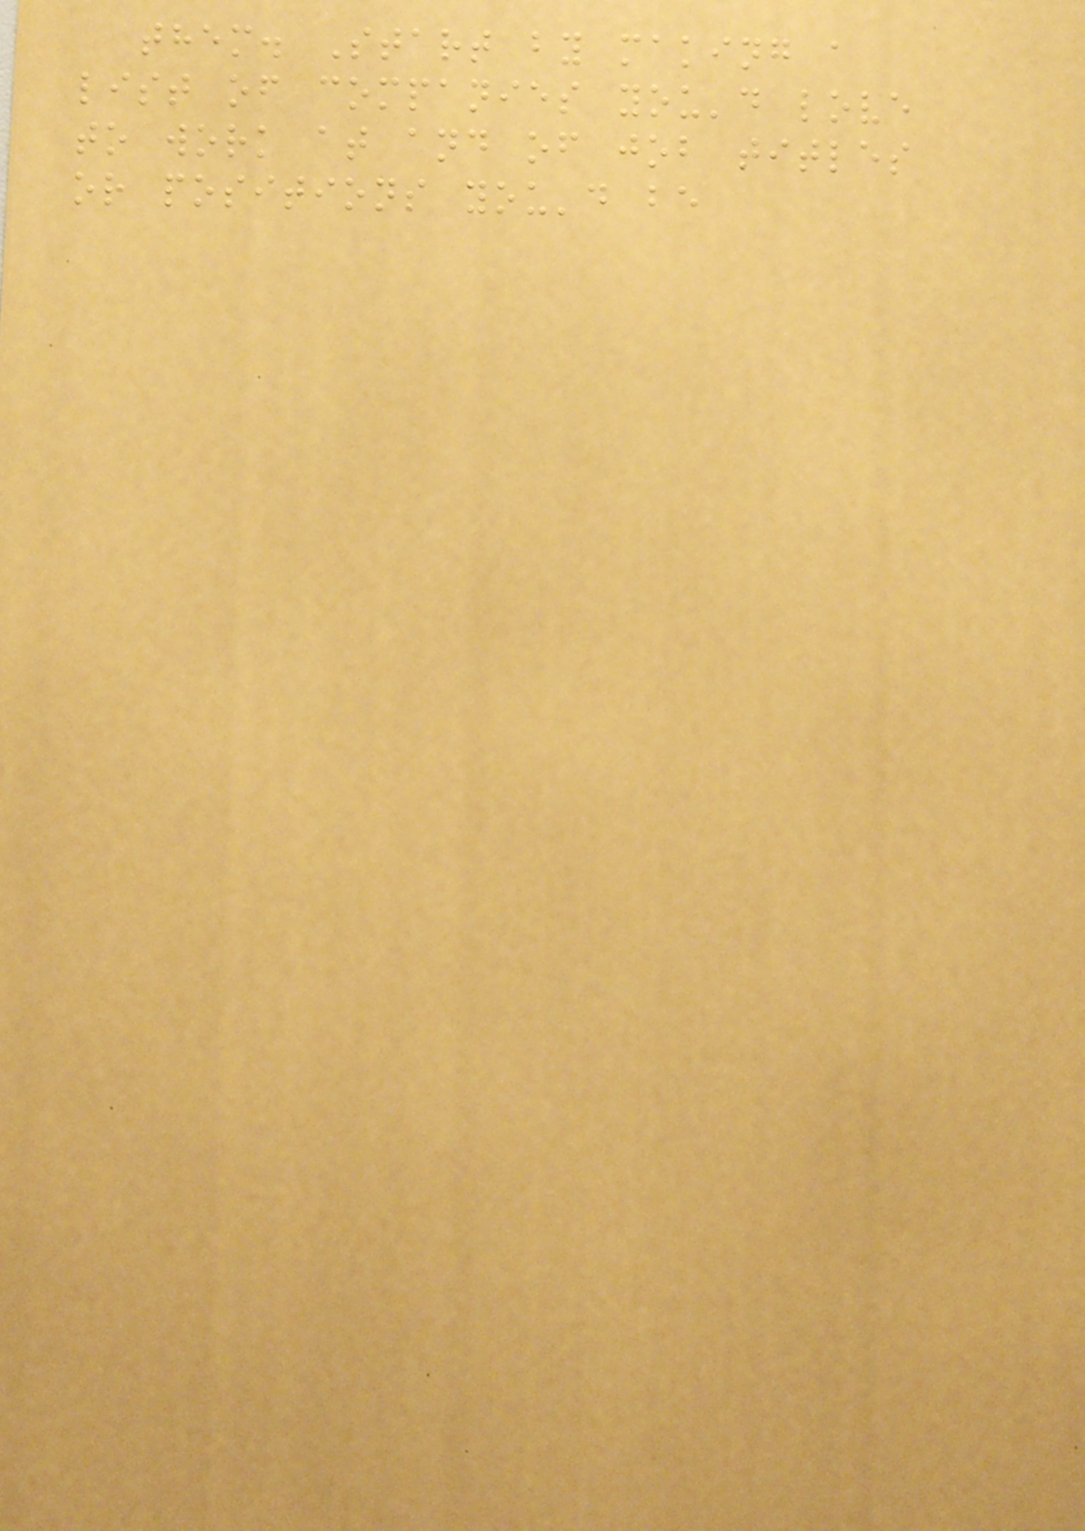them. Start by making a
list of companies you'd love
to work at and of job titles
or positions you'd be
